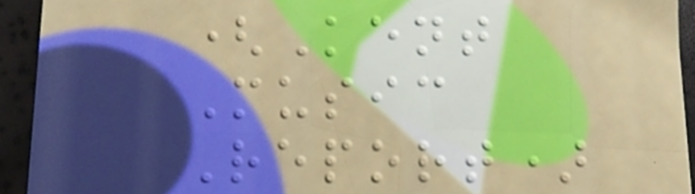(Kent
Music
Report)
